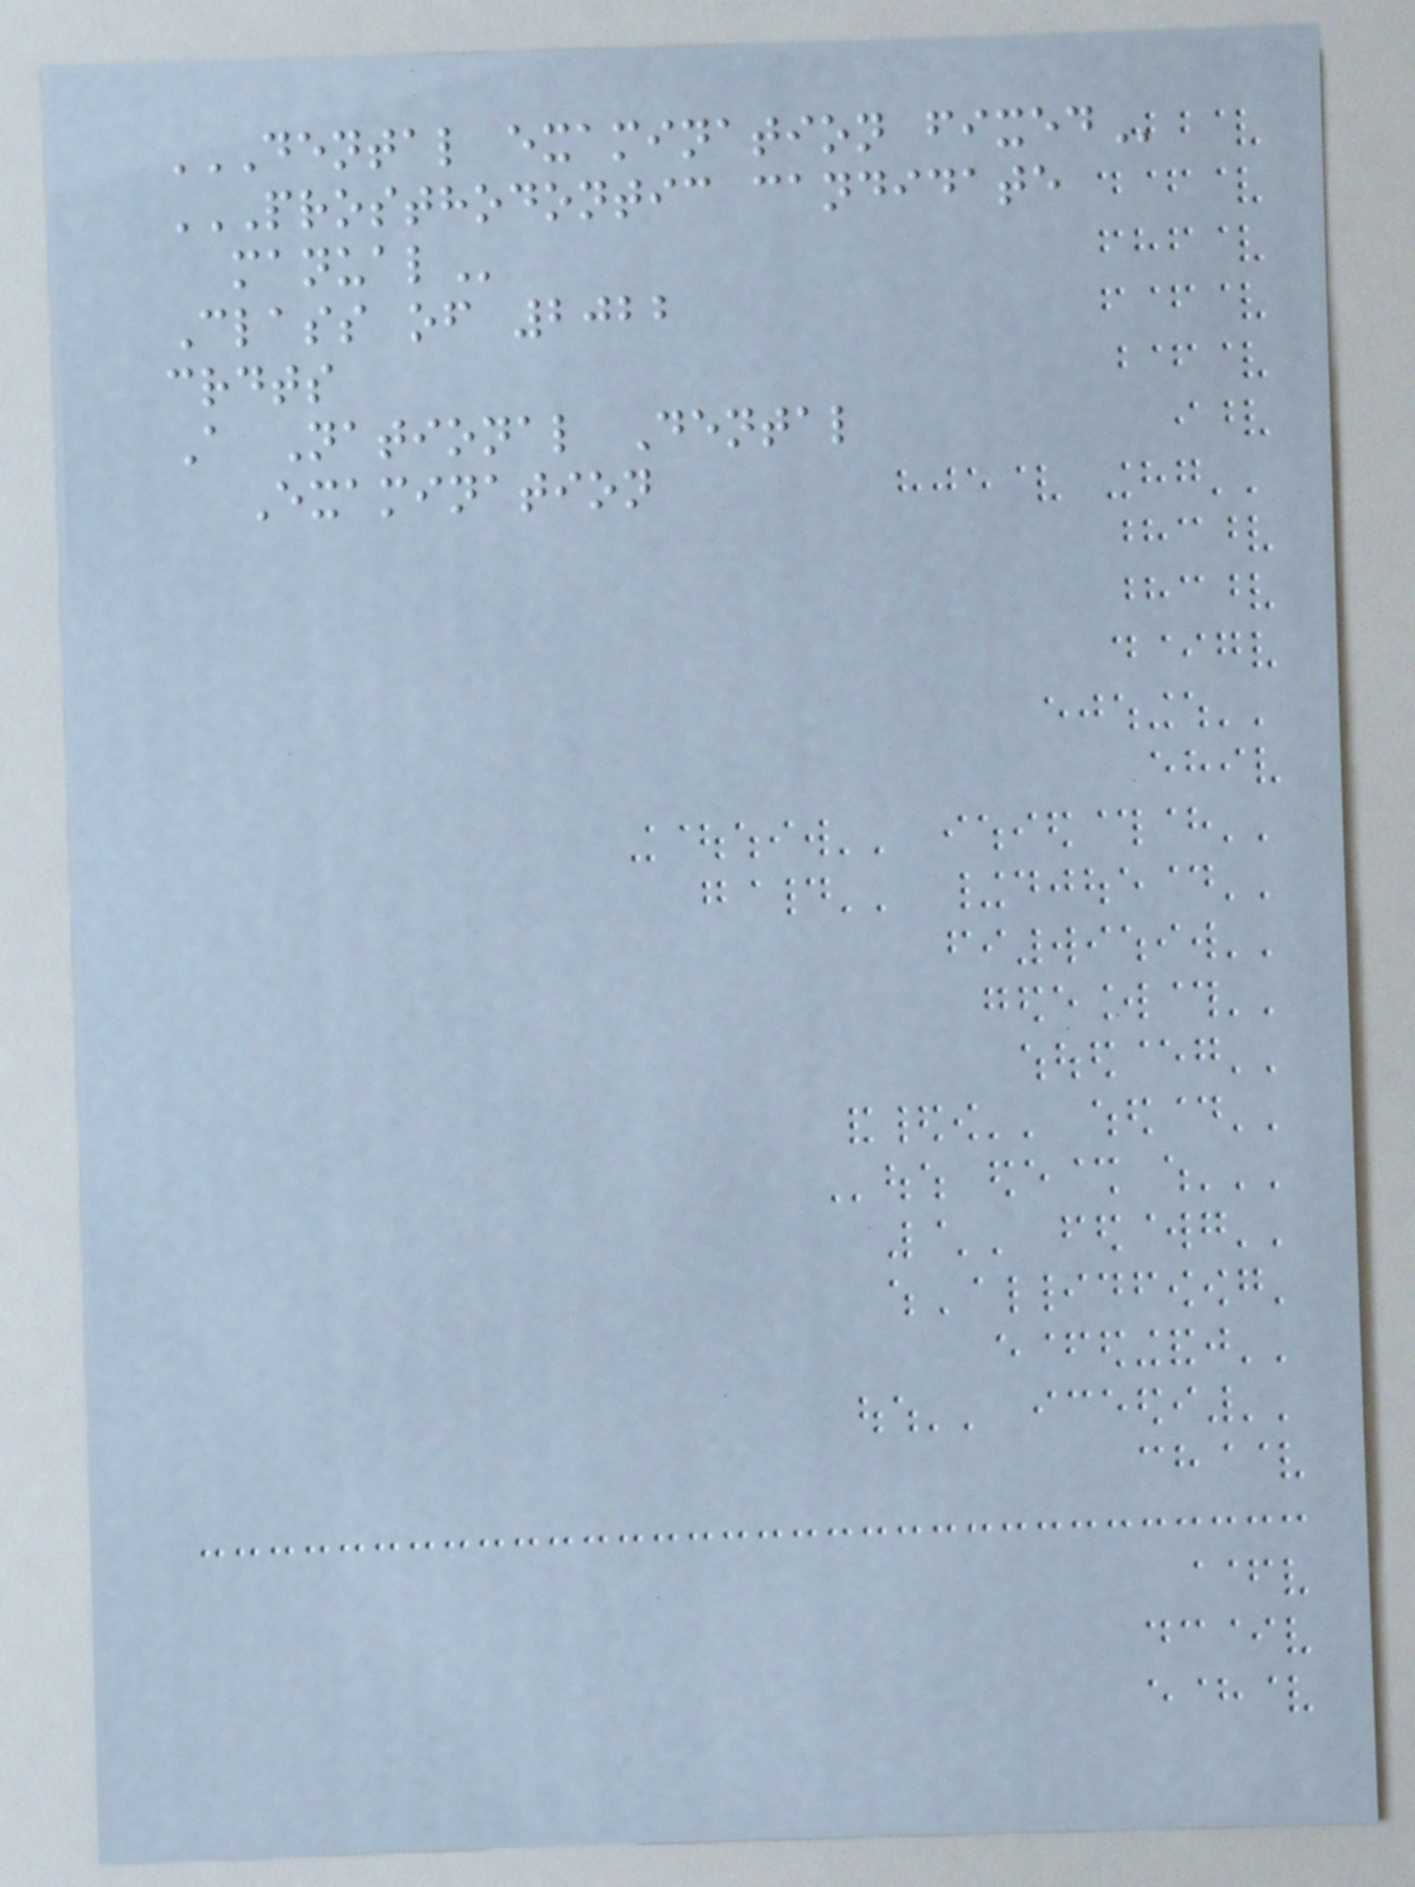DENTAL EXAMINATION FIXED
PROSTHODONTIC CANDIDATE
MANUAL
Class of 2022
crdts
A National Dental
Examination
